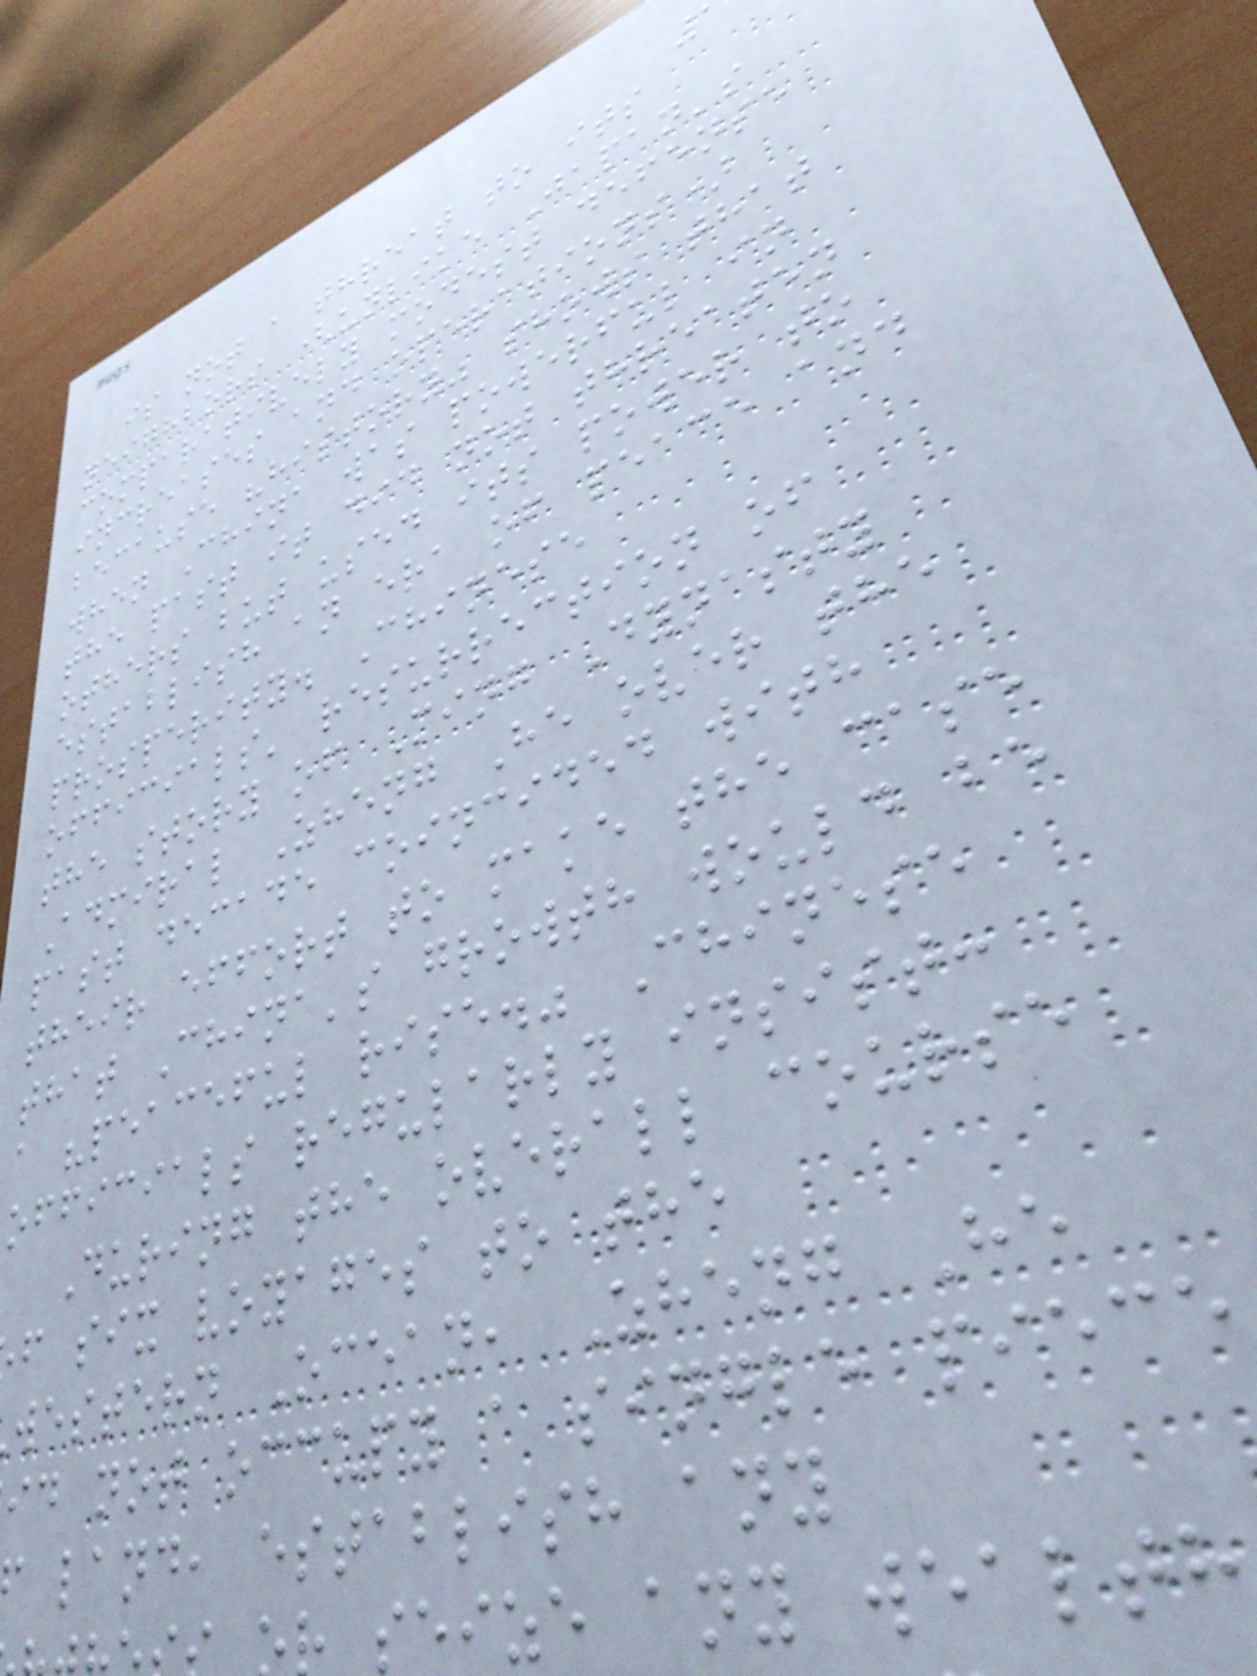is not a threat to its
neighbors (unlike Japan's
comparatively modest defense
increases and operations)
because "history" shows that
when China was powerful in
the past it did not threaten
others but used its power to
establish an era of peace and
prosperity. Chinese
officials' resurrection of
the story of Ming Dynasty
Admiral Zheng He over the
past decade coincided with
their effort to make the case
that China's growth would be
a "peaceful rise." Chinese
officials regularly insist:
During the overall course
f six voyages to the
western Ocean, Zheng He
id not occupy a single piece
land, establish any
seize any wealth
